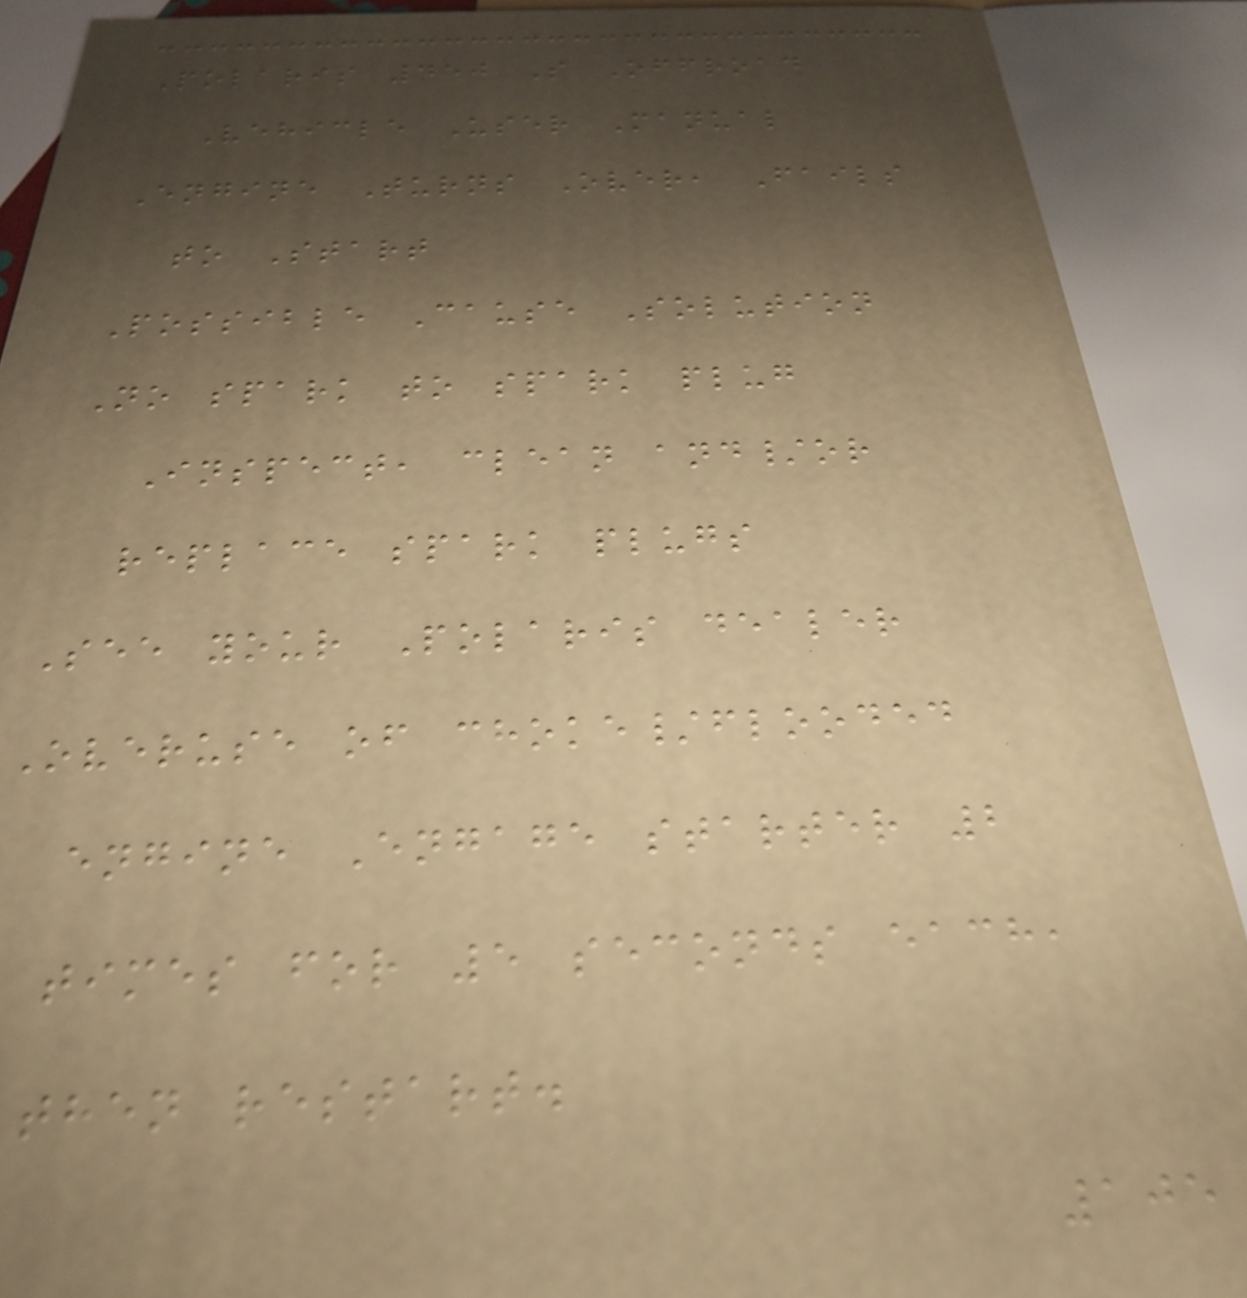Polaris 450 S Offroad
Vehicle User Manual
Engine Turns Over, Fails
to Start
Possible Cause Solution
No spark to spark plug
Inspect, clean and/or
replace spark plugs
See your Polaris dealer
Overuse of choke/flooded
engine Engage starter 2
times for 5 seconds each,
then restart.
105
